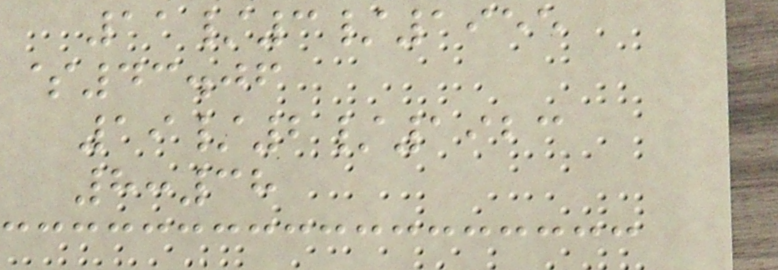11/3/1955
$43.06
19/2/1923
8:38
